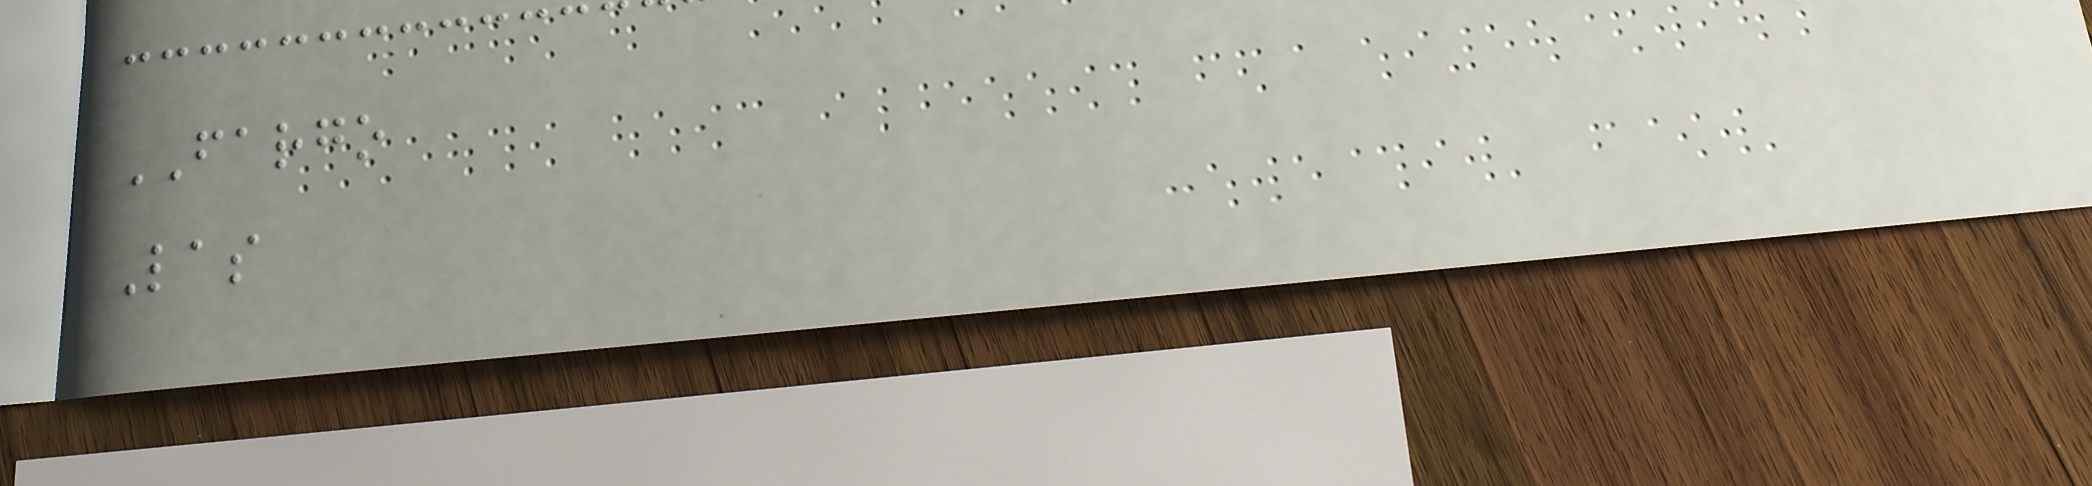FARGO
Las
